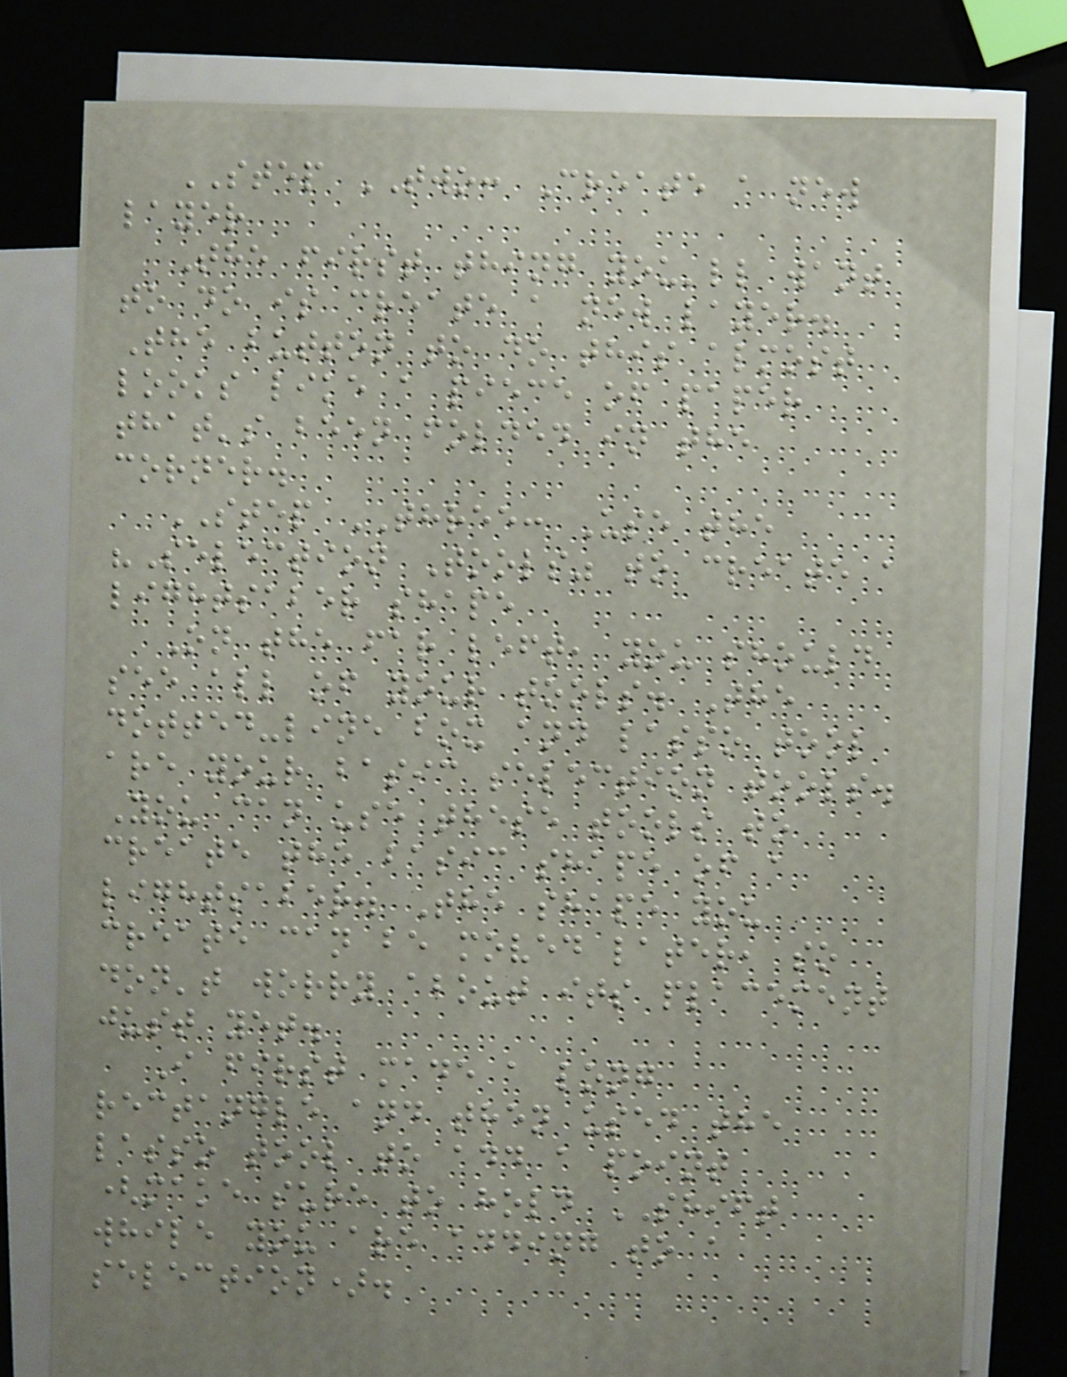STEP TWO: Create a new
layer
The first thing you'll want
to do is create a new layer.
The button to do this almost
looks like a piece of paper
that's been folded in the
corner.
STEP THREE: Use the
"Selection Tools" to create a
lightsaber shape
On the far left, you should
see all of your tools. The
dotted-line box and lasso tool
are your basic selection tools.
You can use these tools to
create the basic shape of a
lightsaber. The shape you
create can be moved later, so
don't worry about its placement
just yet.
I first made a long
rectangle and then used the
lasso tool to add a point
(make sure to hold SHIFT
while you are adding to a
selection).
